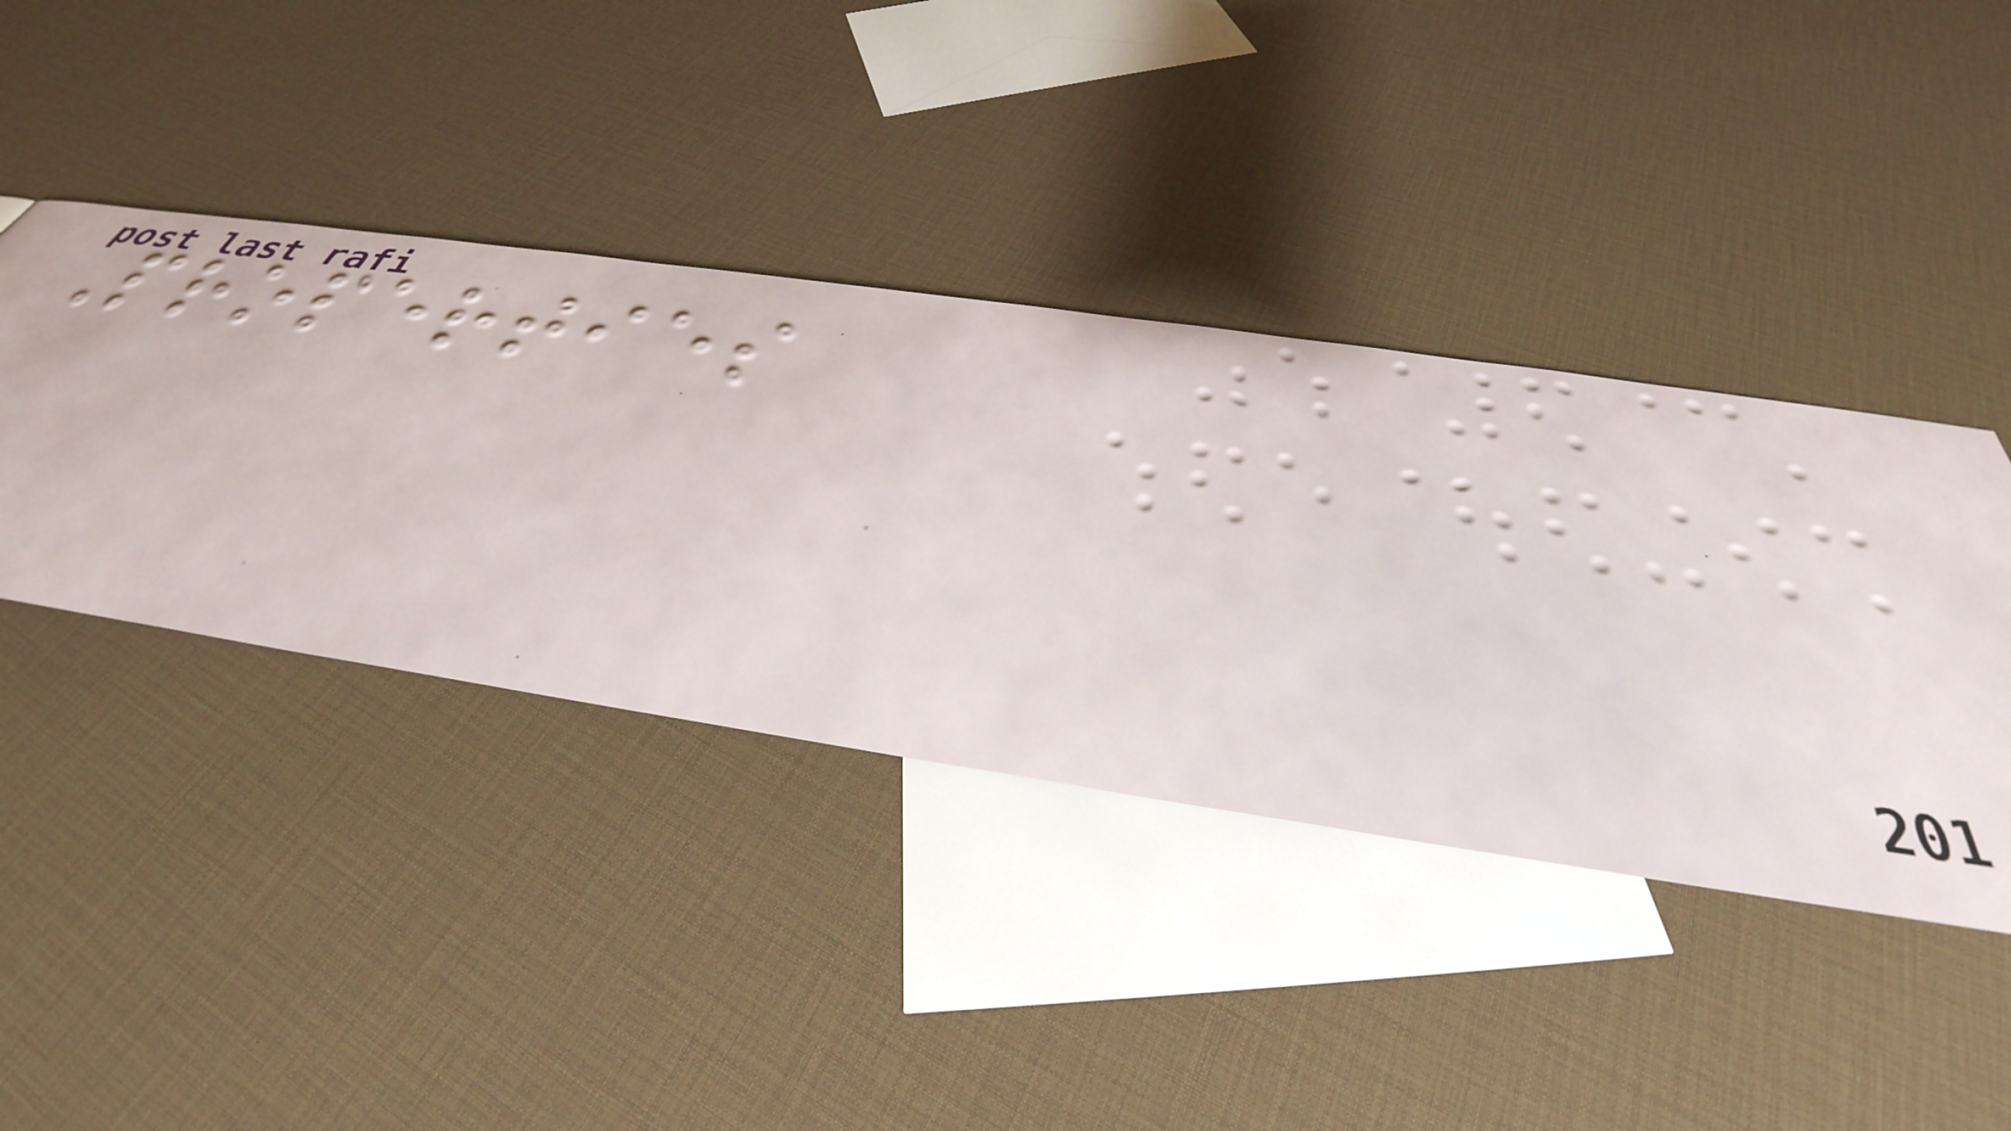Properties
